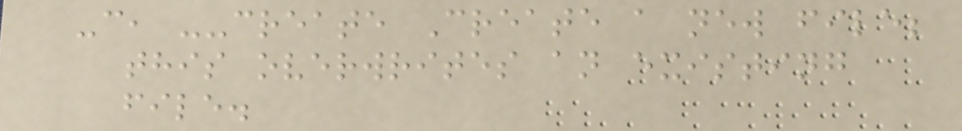-c, --create Create a new file;
this overwrites an existing
file.
